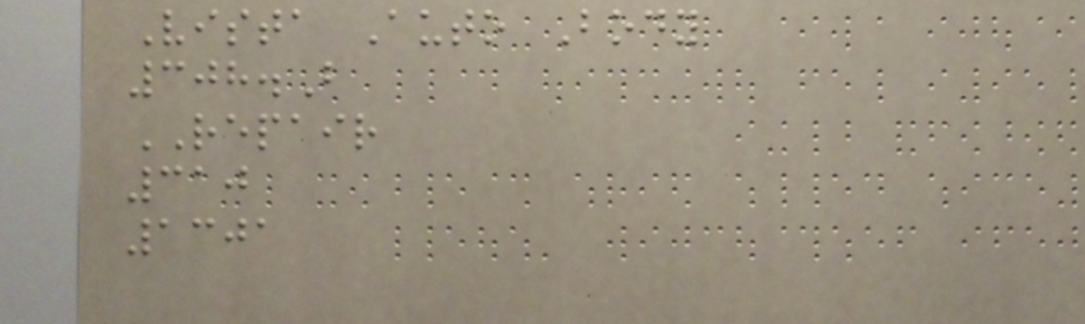Vista Auto Body
308.B
REPAIR
310
1301
